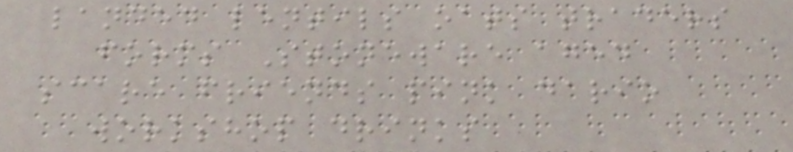landed lentils oats traders
forms Stoneware aged
scare friends pink dario
workshop drinks
